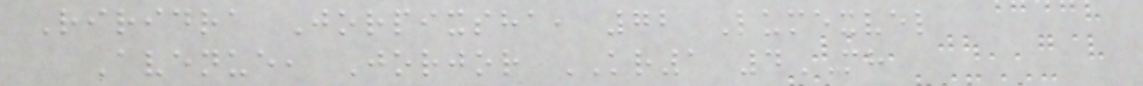Riridra Jorpixsha, 72 Lumexvel
Avenue, Jorjor KR1 4MH
